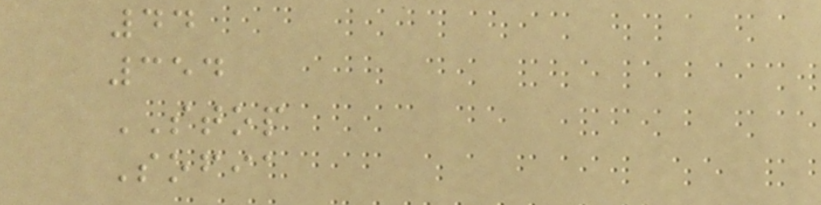44
354
STOP
Sofia
